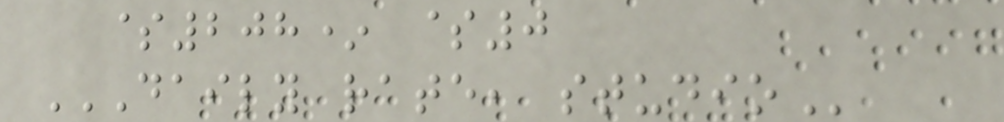$208* $0
DAILY RATE, STUDIO
